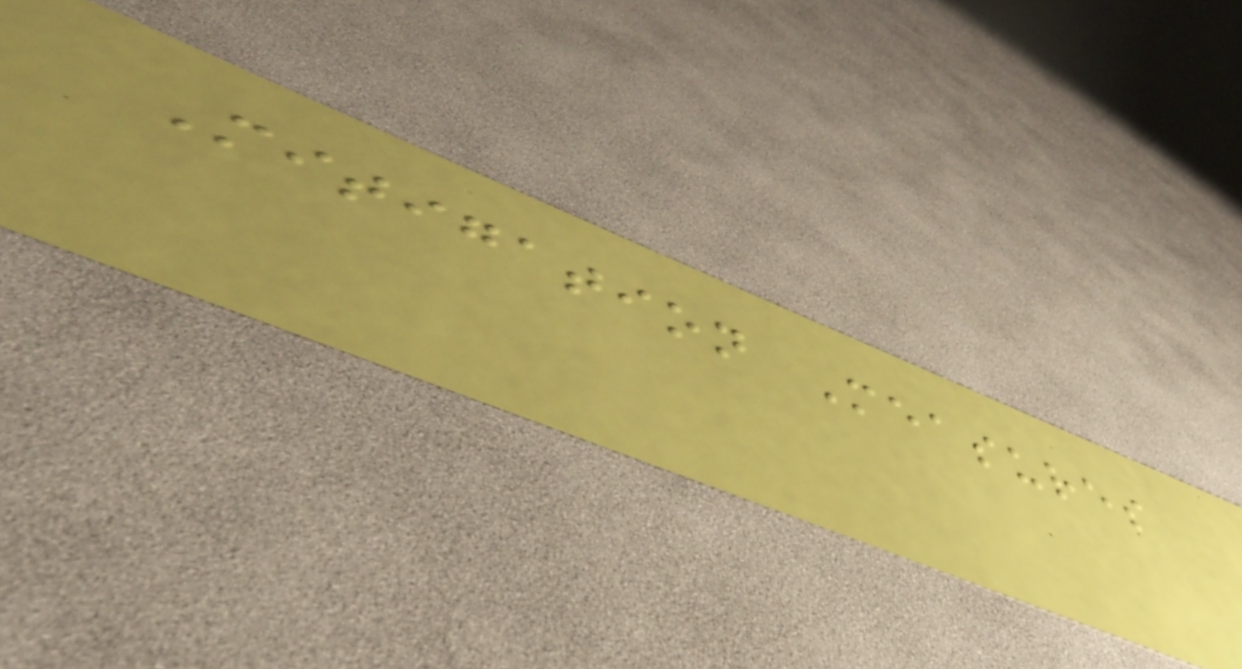Mitigation Measures
